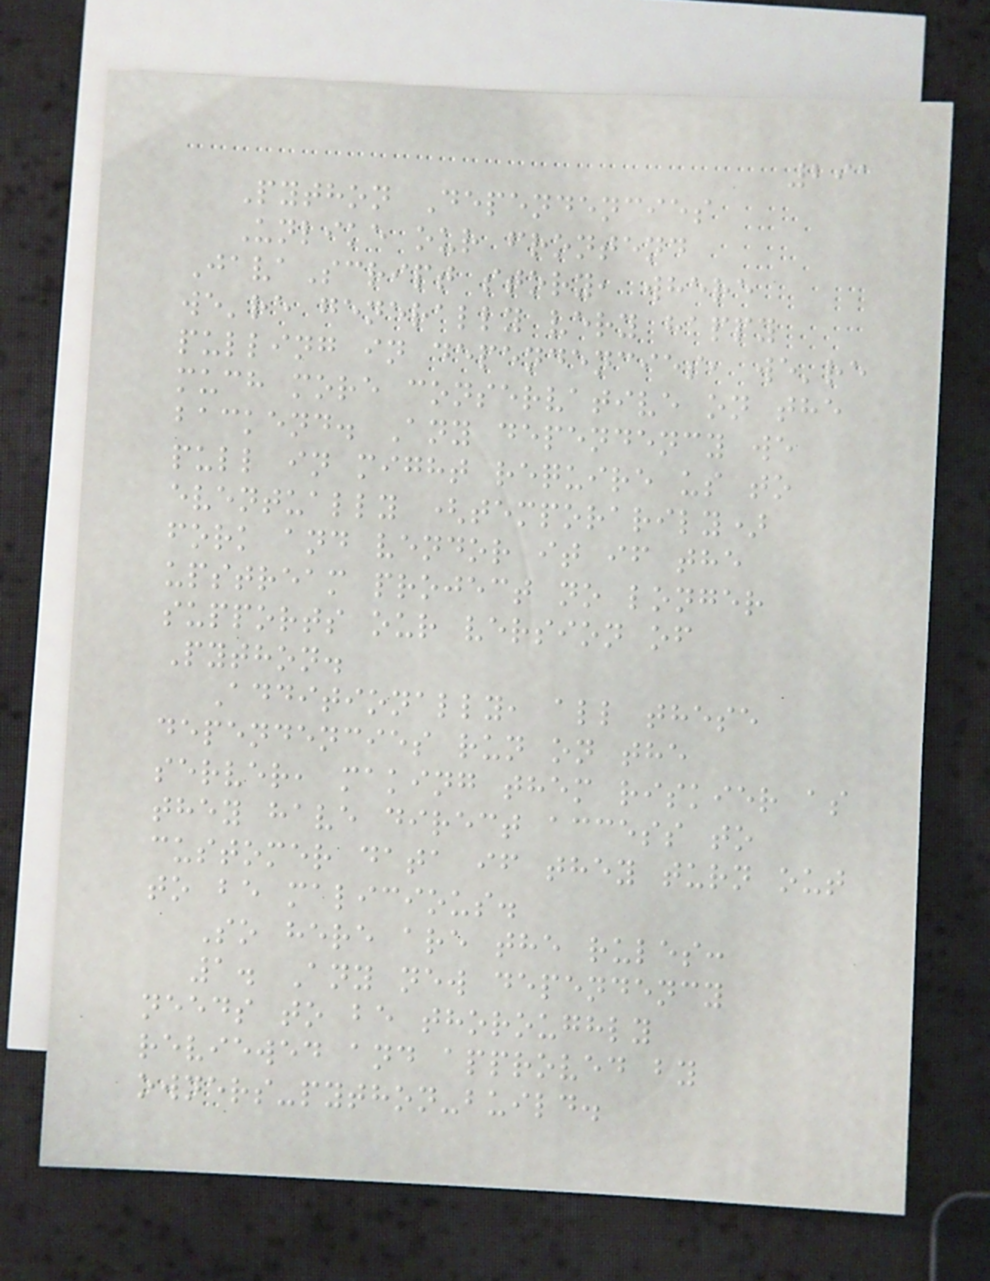291
Python Dependencies
Unlike our frontend
JavaScript story, where
we're generally very happy
pulling in dependencies, we're
much more conservative on the
backend. Any dependency we
pull in might require us to
eventually (temporarily)
fork and vendor it if the
upstream project no longer
supports our version of
Python.
Additionally, all these
dependencies run on the
server, making them riskier as
they have direct access to
customer data if they turn out
to be malicious.
So here are the rules:
1. Any new dependency
needs to be thoroughly
reviewed and approved by
owners-python-build.
